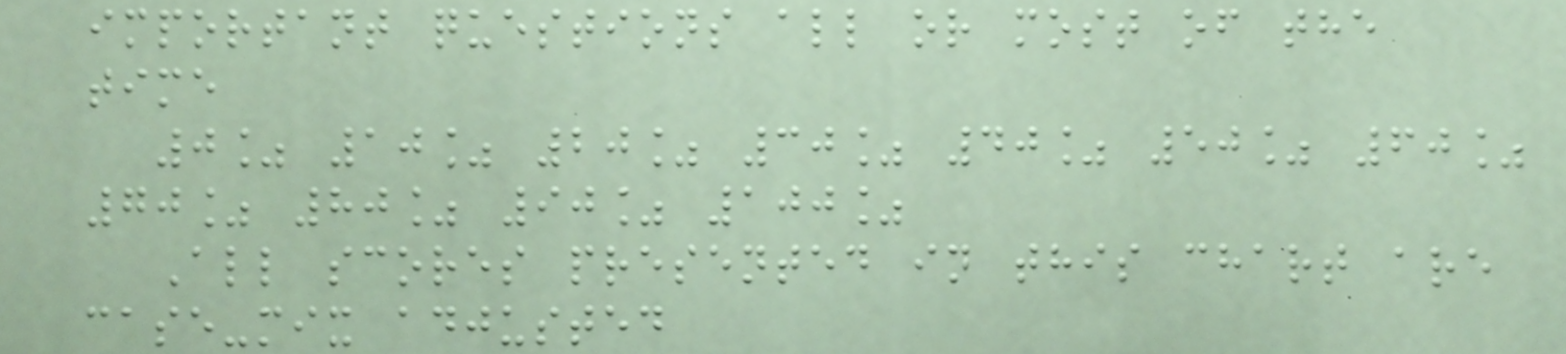important questions all or most of the
time
0% 10% 20% 30% 40% 50% 60%
70% 80% 90% 100%
All scores presented in this chart are
case-mix adjusted
